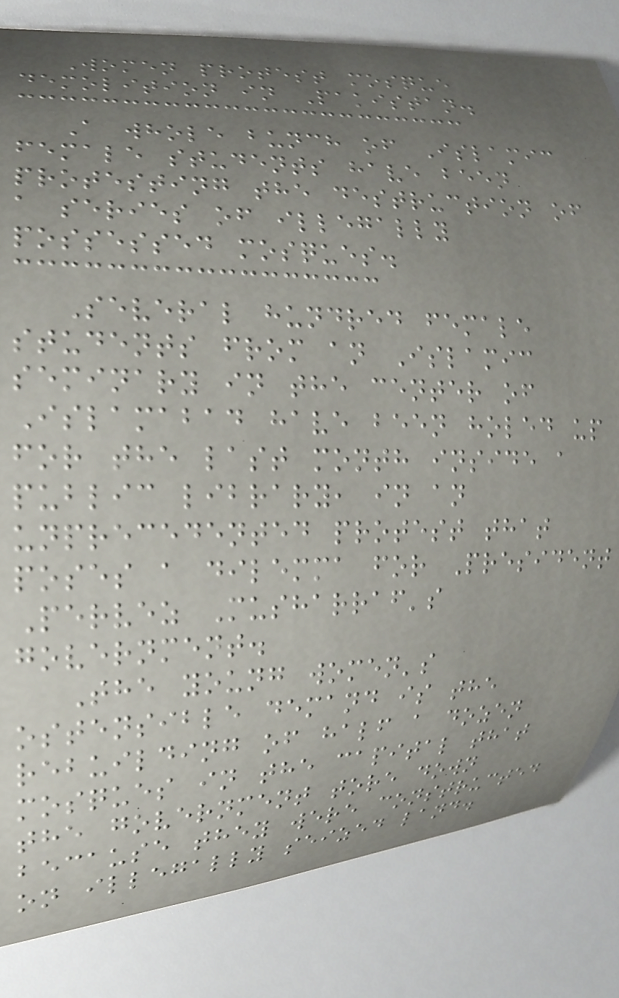Women protest mosque
demolition in Pakistan.
A whole bunch of Islamic
female students have been
protesting the destruction of
a series of illegally
possessed mosques.
Several hundred female
students from an Islamic
seminary in the center of
Islamabad have been holed up
for the last month inside a
public library, in an
unprecedented protest that
poses a dilemma for President
Pervez Musharraf's
government.
The young women's
ostensible demand is the
rebuilding of half a dozen
mosques in the capital that
the government tore down
because they were constructed
on illegally seized land.
